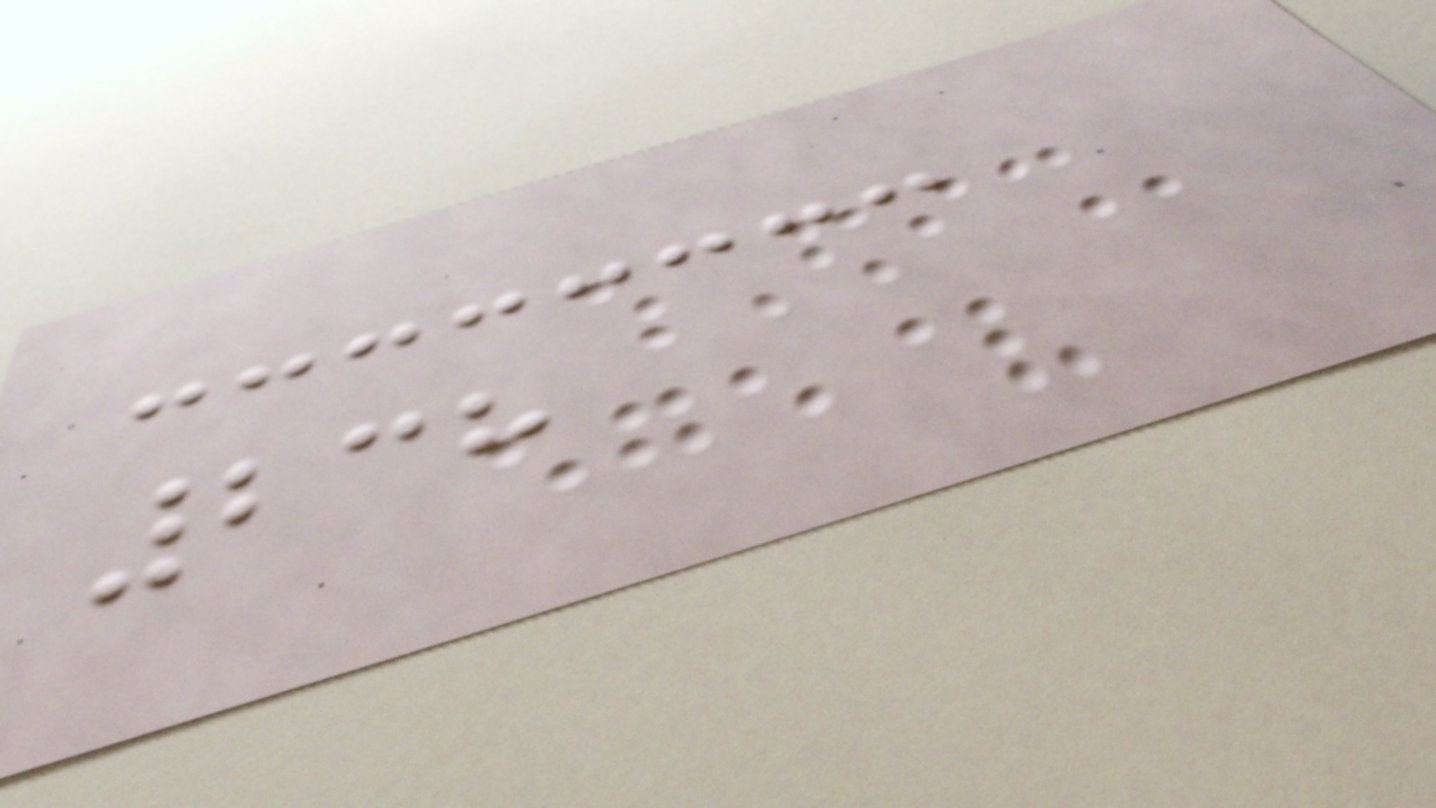238
